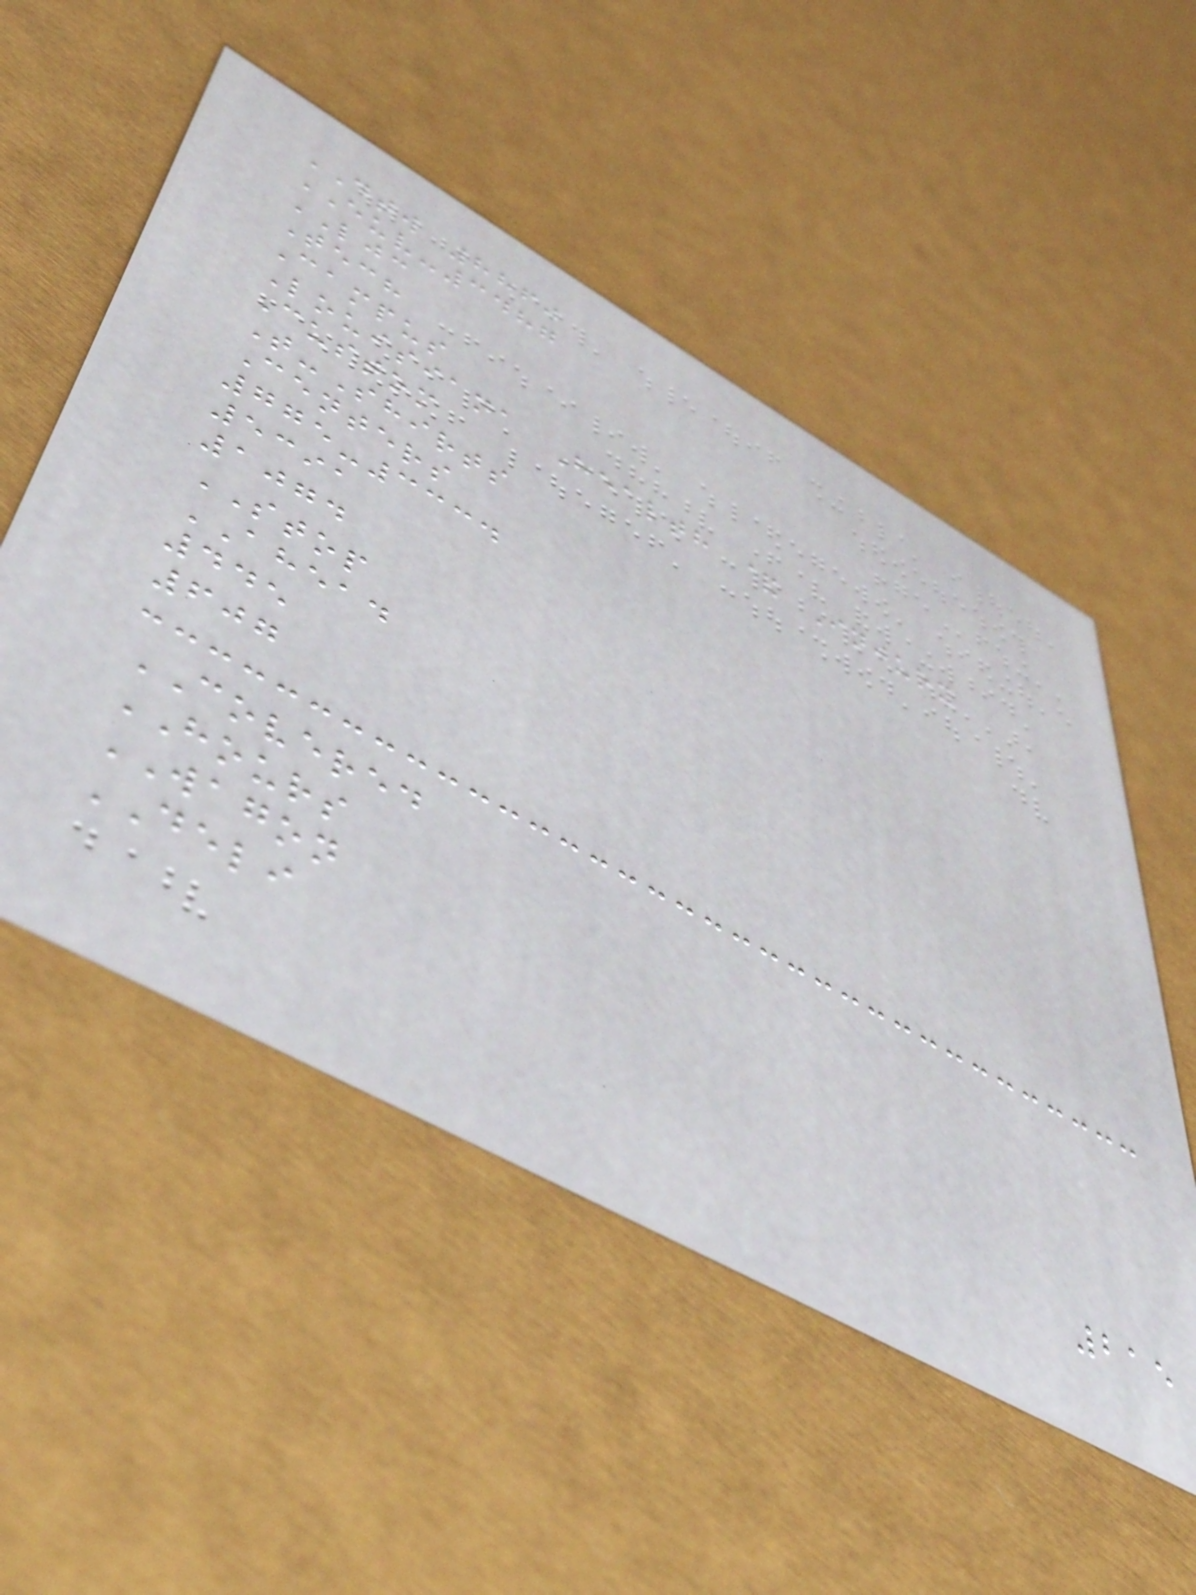DTW 8860
EUV-3487
LJC
Tech
Campus
Louisiana Health & Injury
Custom
T-Shirts
Centers
775-3334
5391
1074
STOP
AHEAD
445
607
COVERED
HOURS
WAGON
DELI
215
